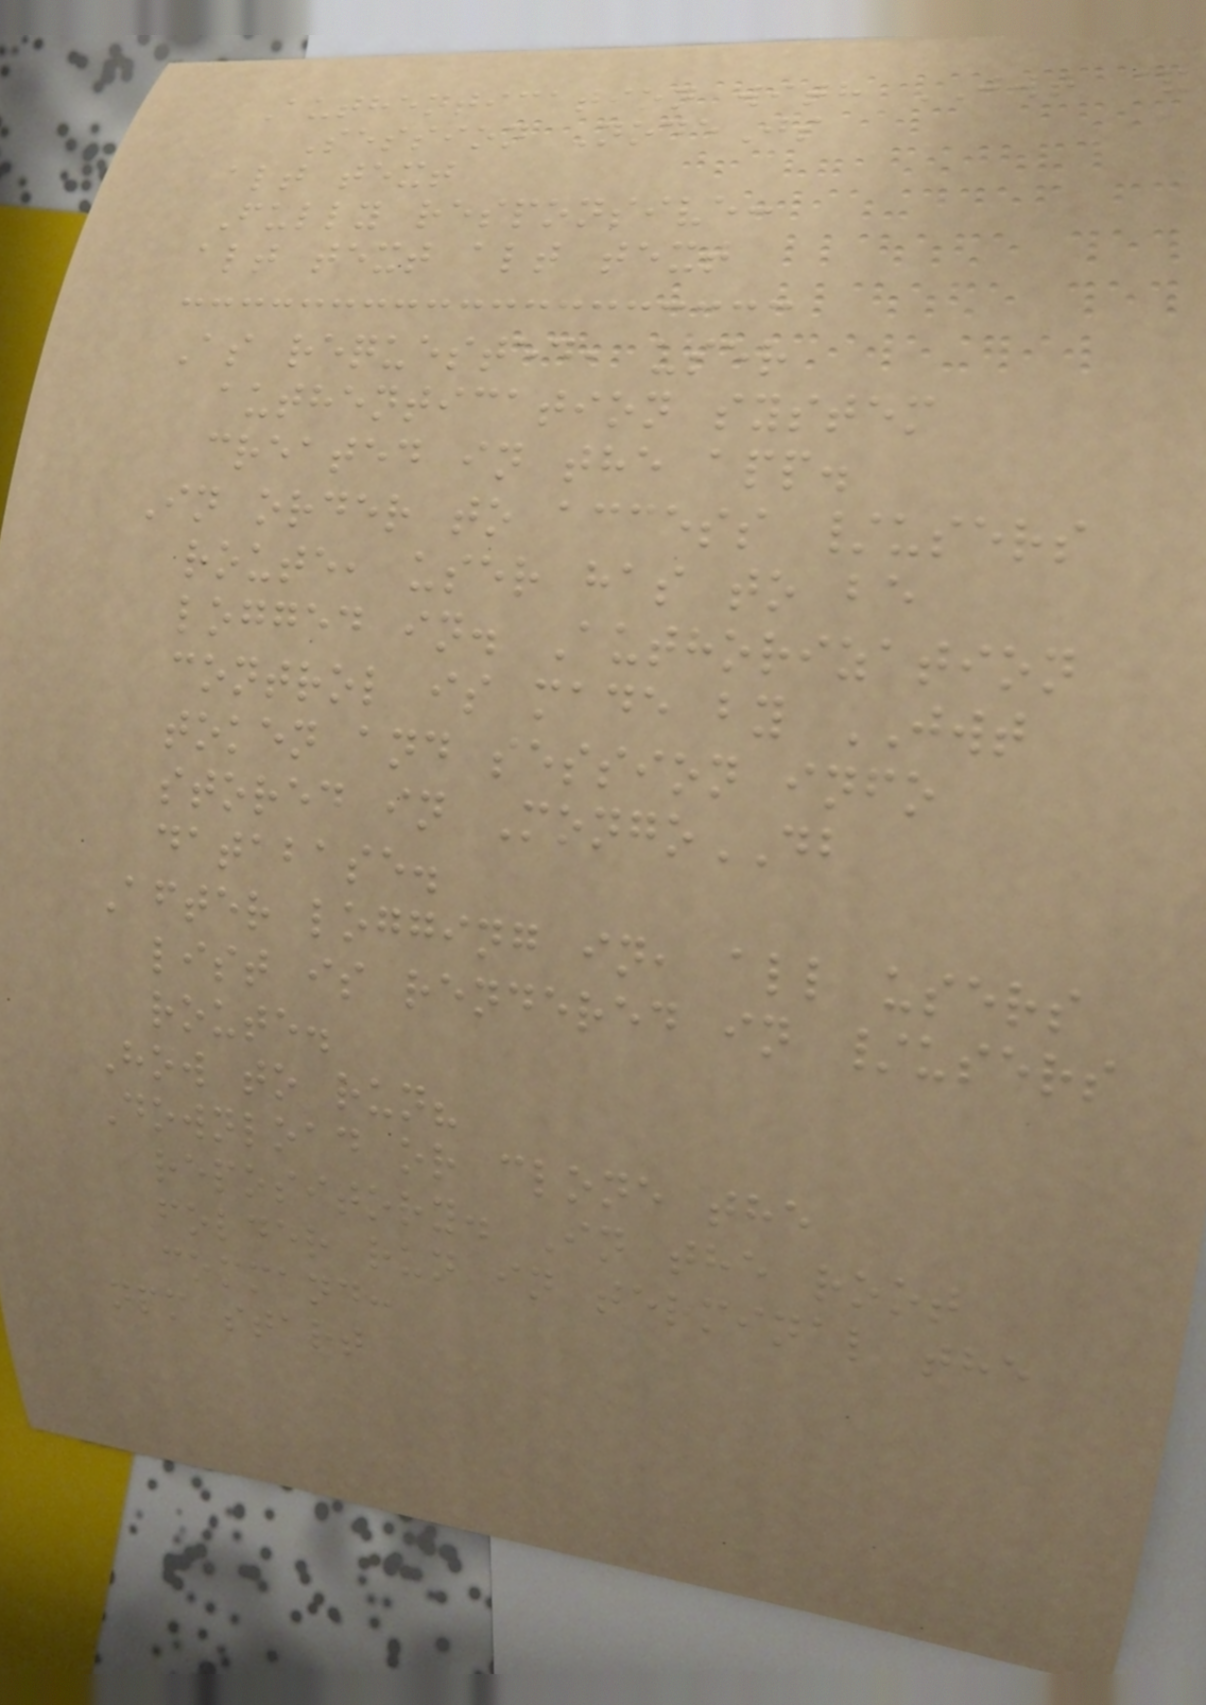Authentication with JWT &
Session NodeJs
alt text
Fully responsive:
alt text alt text
As requested, user
authentication system
created in the app.
In order to access /users
route, user has to be
logged in. Authorization
control is made by JWT
token and session info
stored in MongoDB
database.
After logging in, all users
list is rendered in /users
route.
How to run?
Download or clone the
repository. In the root
folder run in terminal the
command:
npm start
